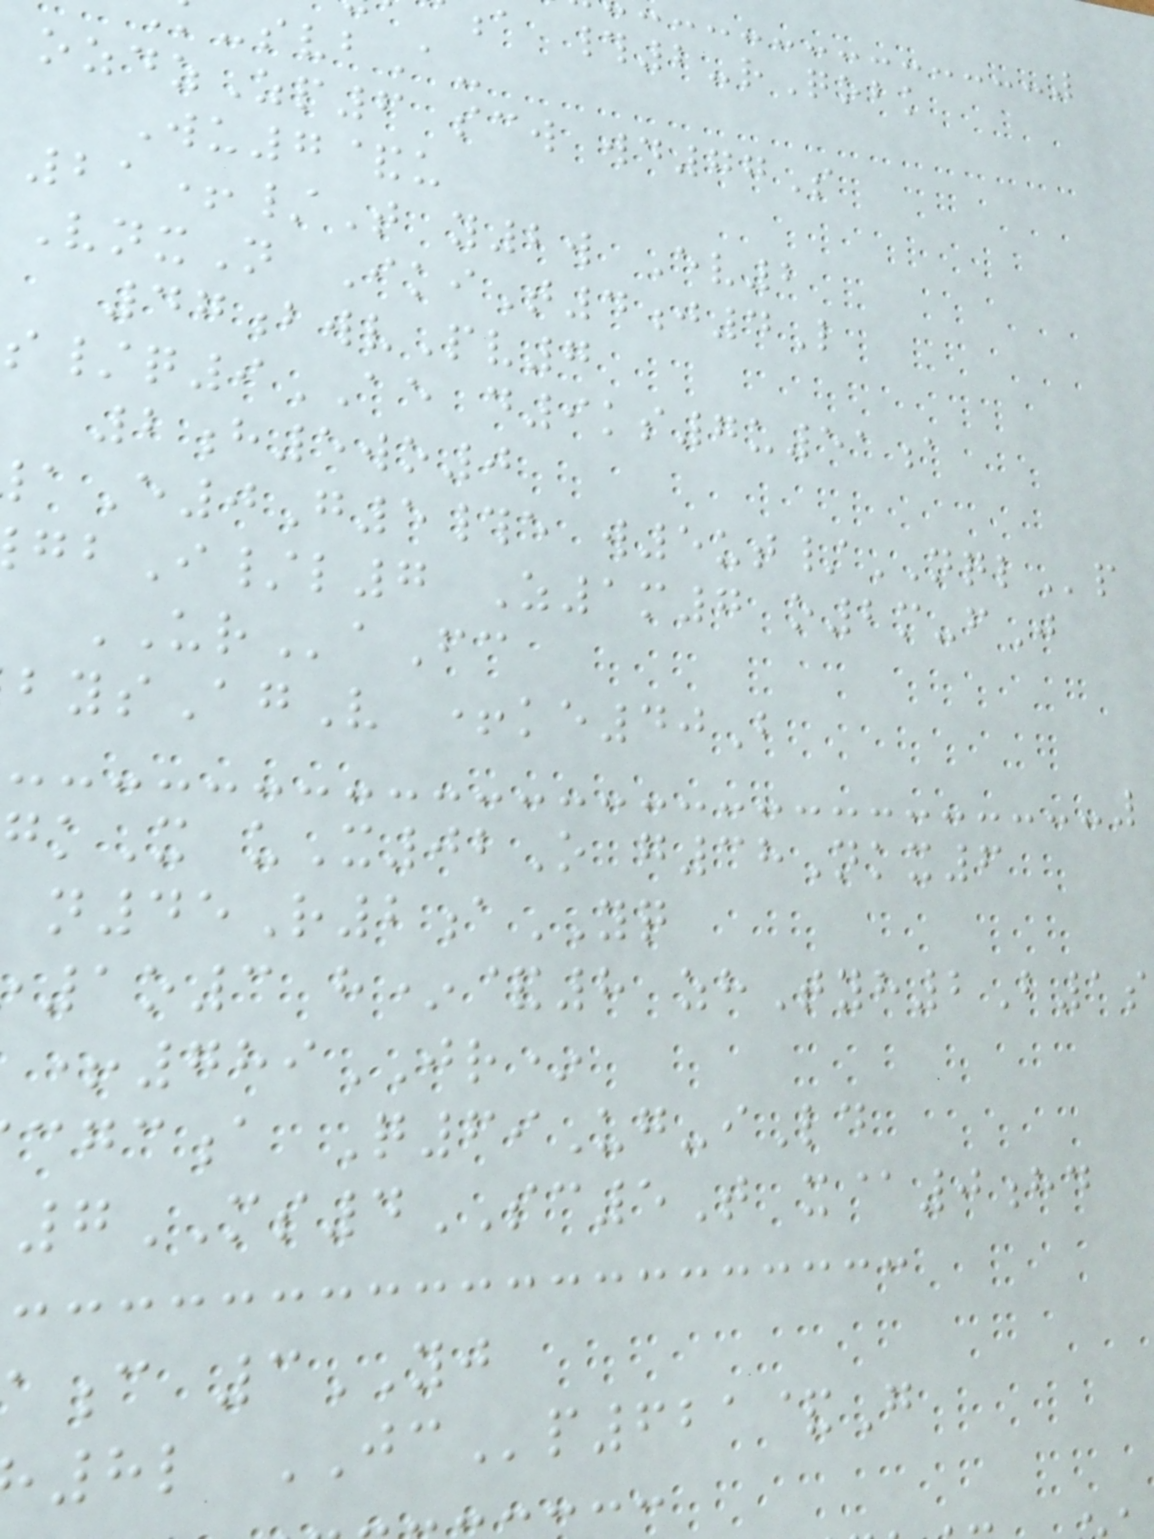a #2-rQobk
-svbA-
ozdzZp6 scw wd77S
Wu7&u
21+/T y2w Ev2
VnxN IkiT4j4L
47bwvPv7
s/q9AE d9ks7u51a
2h5wo0
E0G5#e w5ut/NQLp
I/l7 Z1m7 o2m-fJ
URaFc
ysAgV +ke40B
kX uX02O g38Nkx6
n45R2aYQ
1o3 h*&8 zhTyh2B1s
+789JR*
a Q69Ug-iLd
7MS4SC5T x@0hd
c 3YJ
8l JCp621&G
